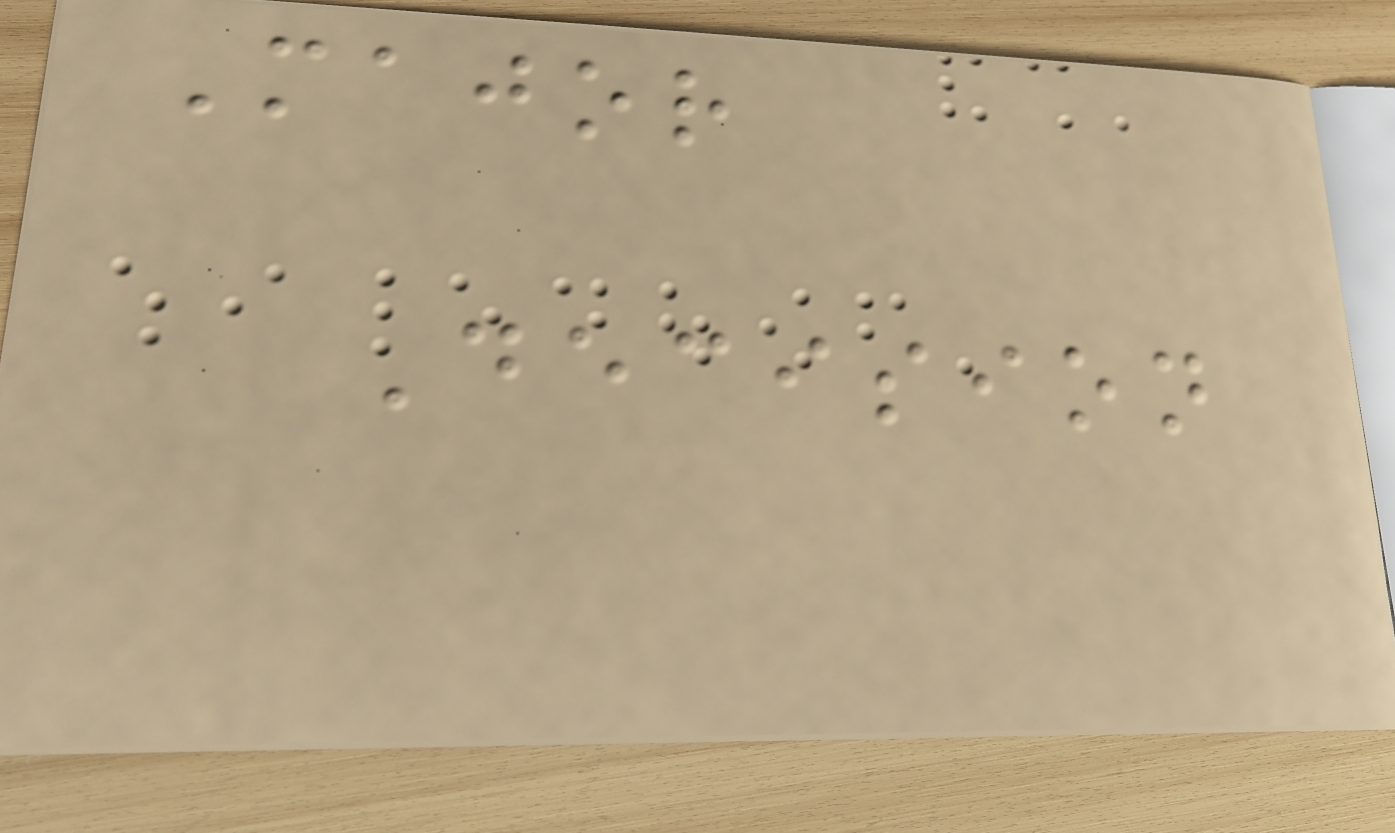Major
Decision
